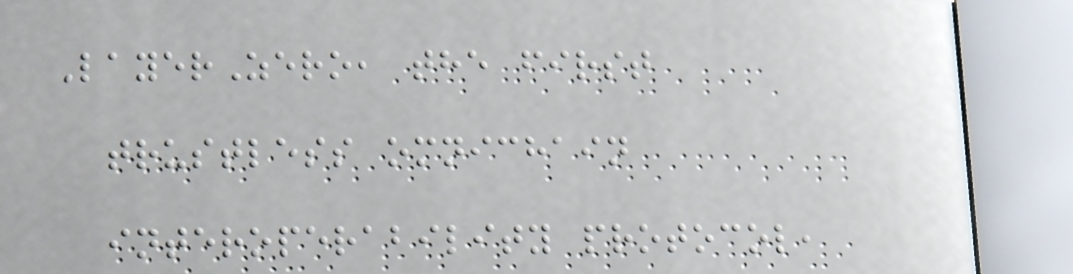LayerZero, the first
trustless omnichain
interoperability protocol,
